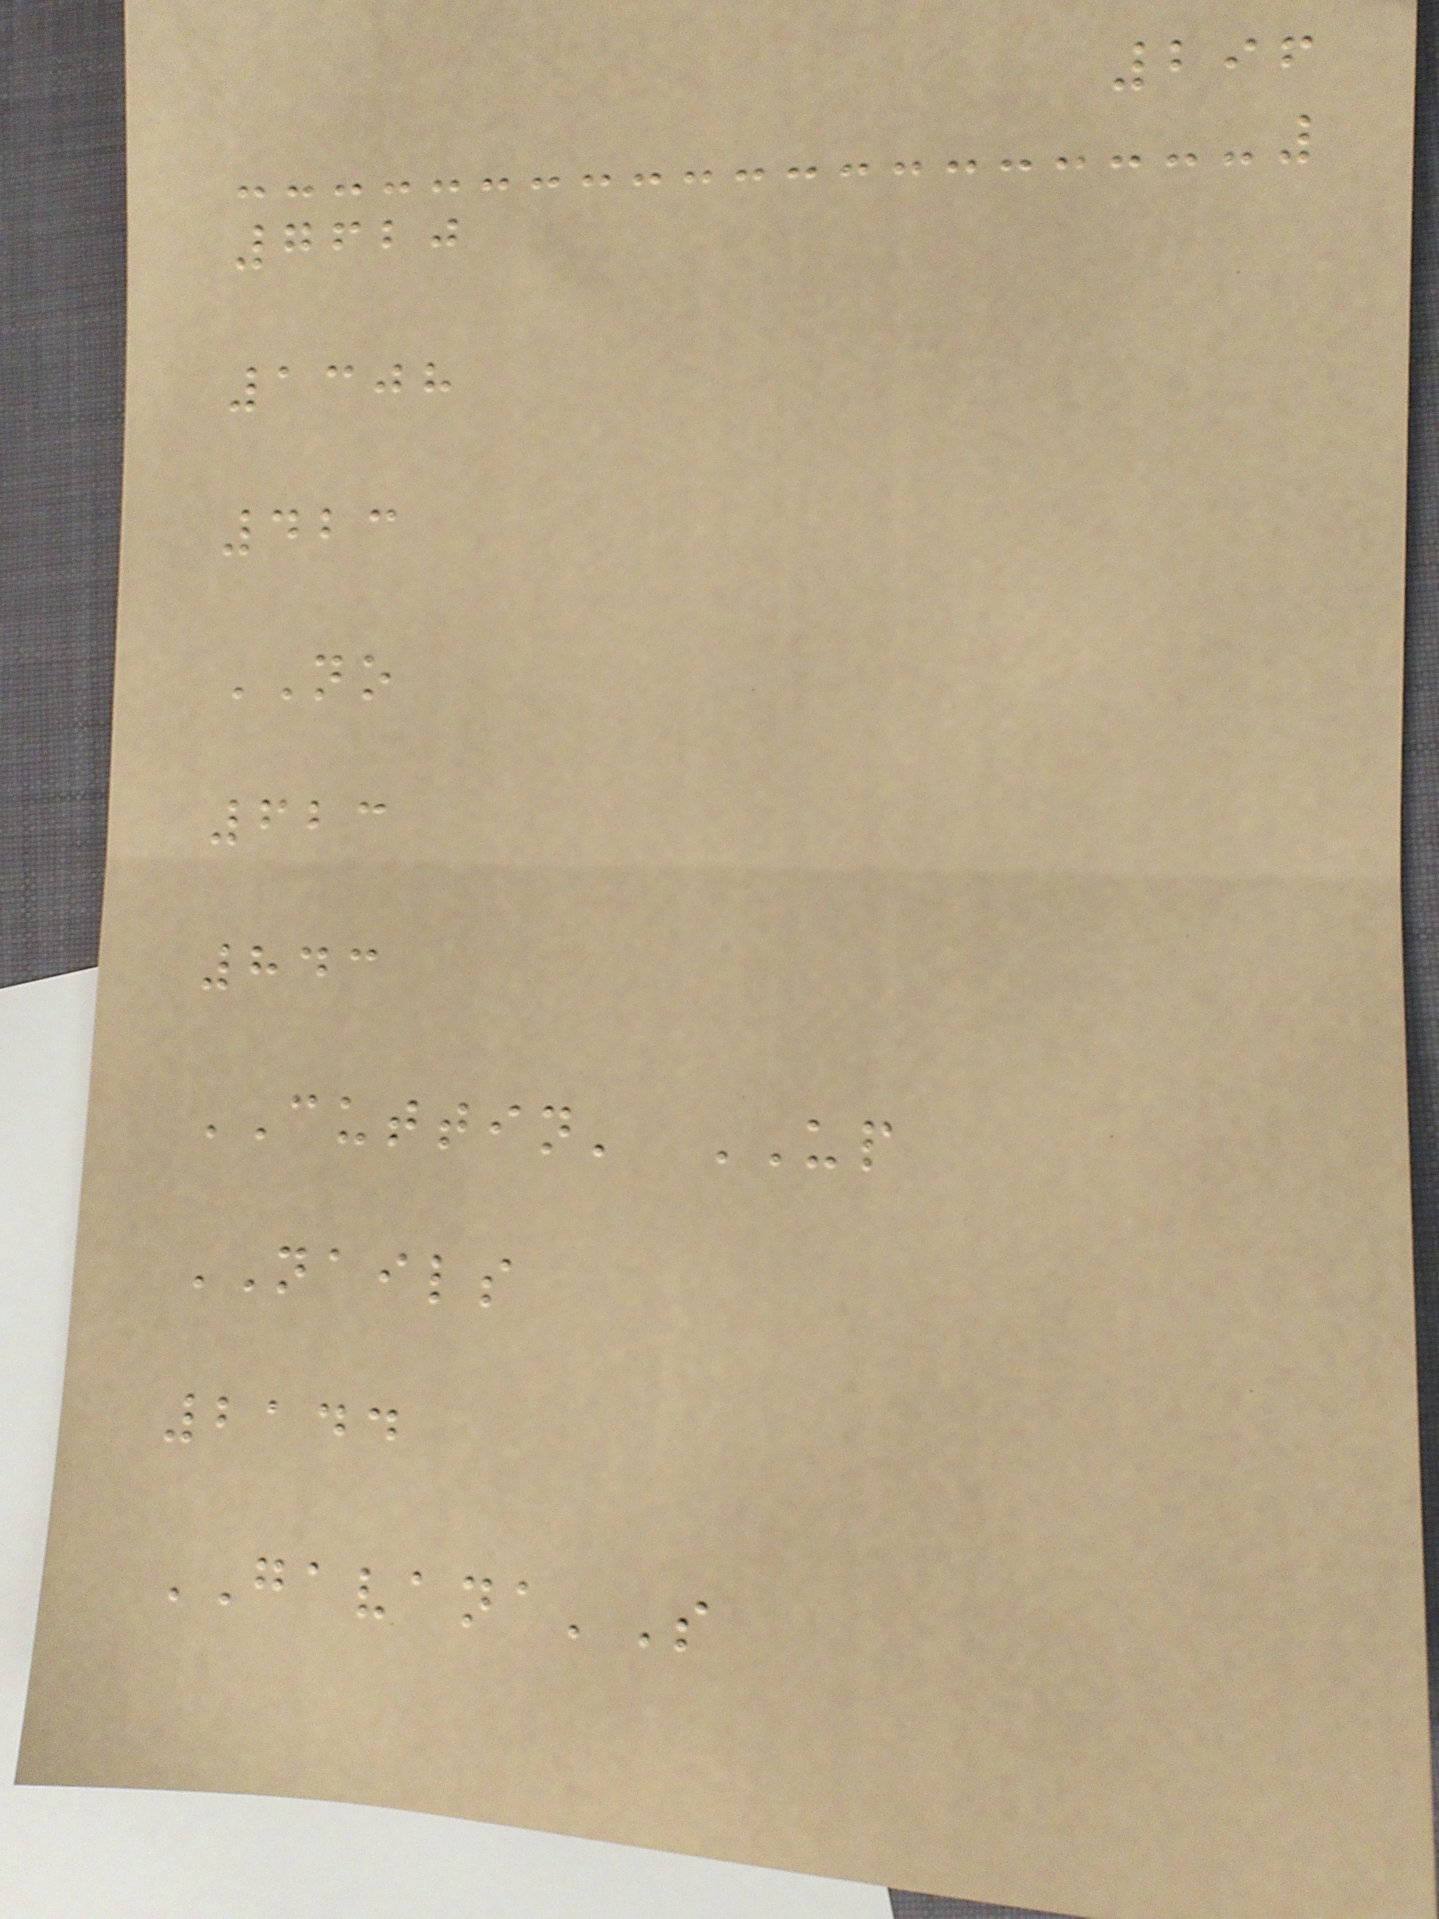296
7620
1308
423
NO
623
843
CUTTIN' UP
NAILS
2144
GAVANA'S
